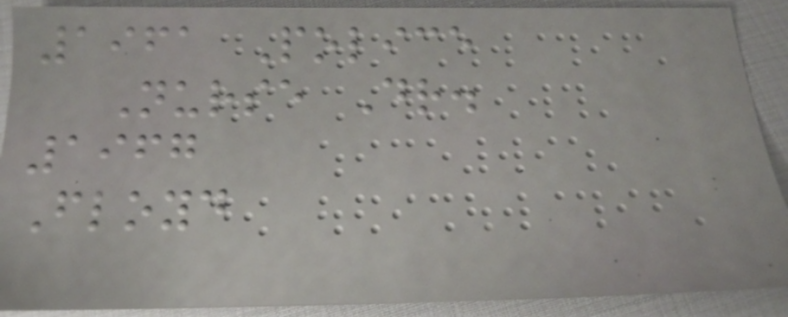1961 Police
Nurse Dr.
1967
Floyd
